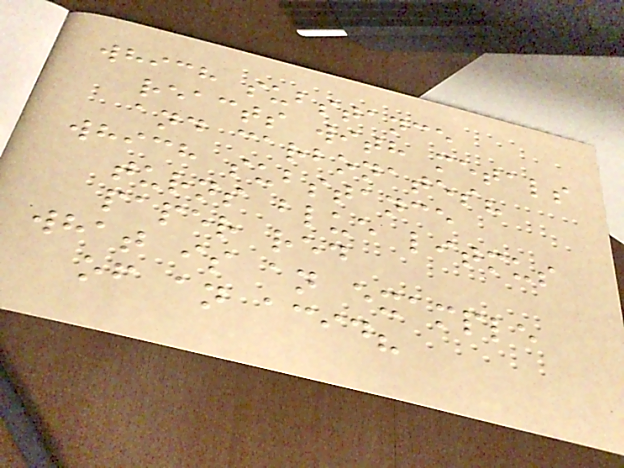which substance
reacts with metals
and carbonates?
which substance
turns blue litmus
paper red
what is an example
of an acid?
